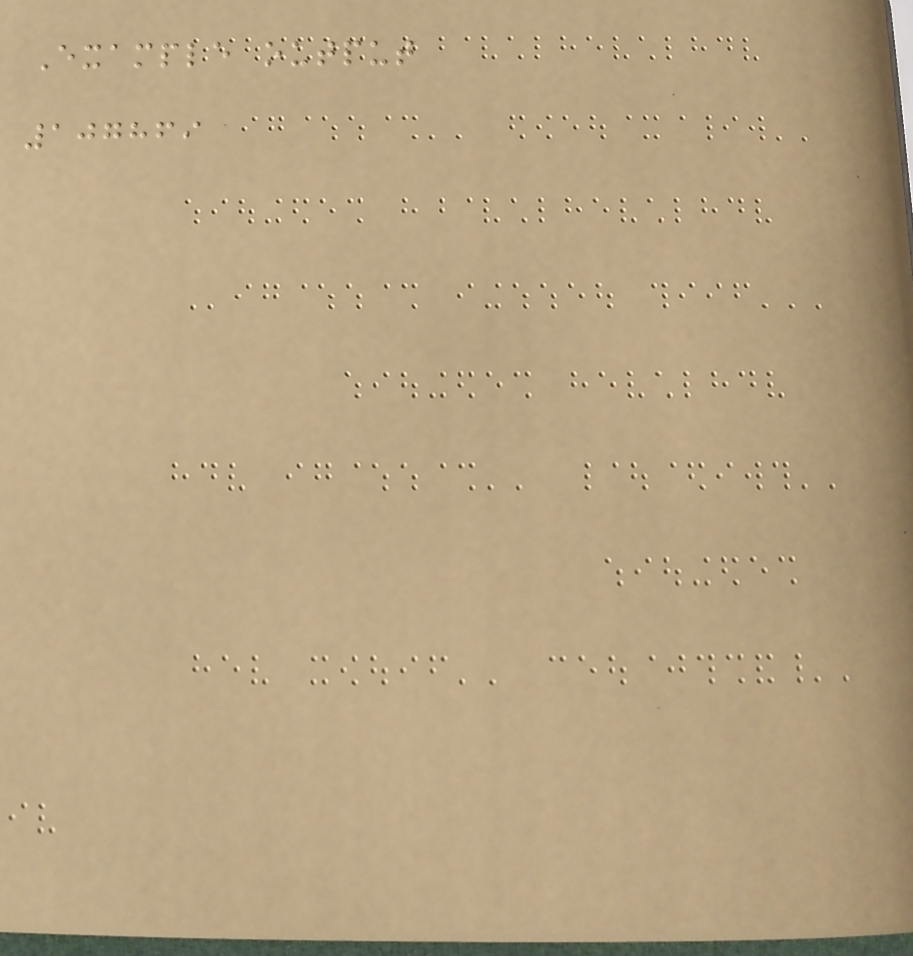Example output
107869
